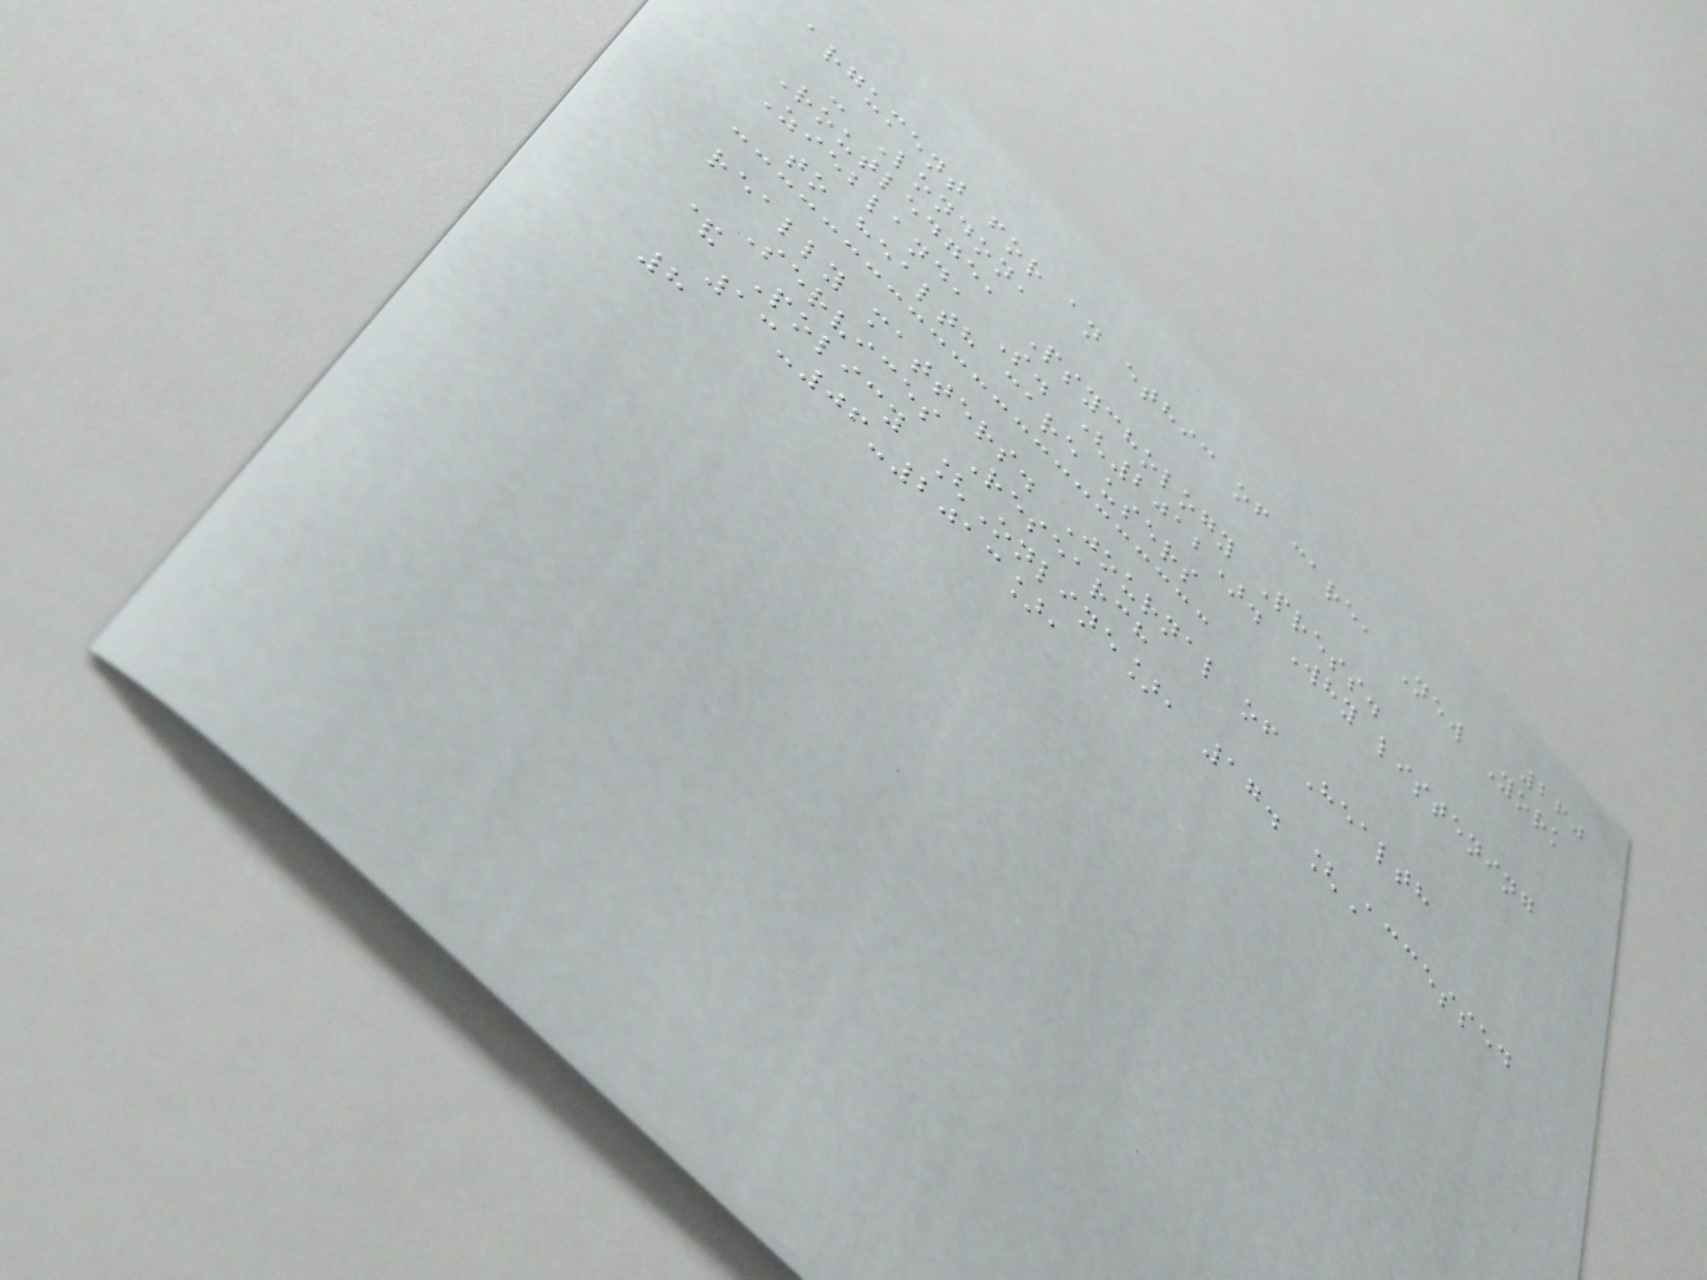260
argument for an ethic of care, New York
- London,
Routledge, Psychology Press.
Ziebland, S. (2012). Why listening
to health care users
really matters. Journal of Health
Services Research
& Policy [Online], 17. [Accessed
13-06-2013],
8
